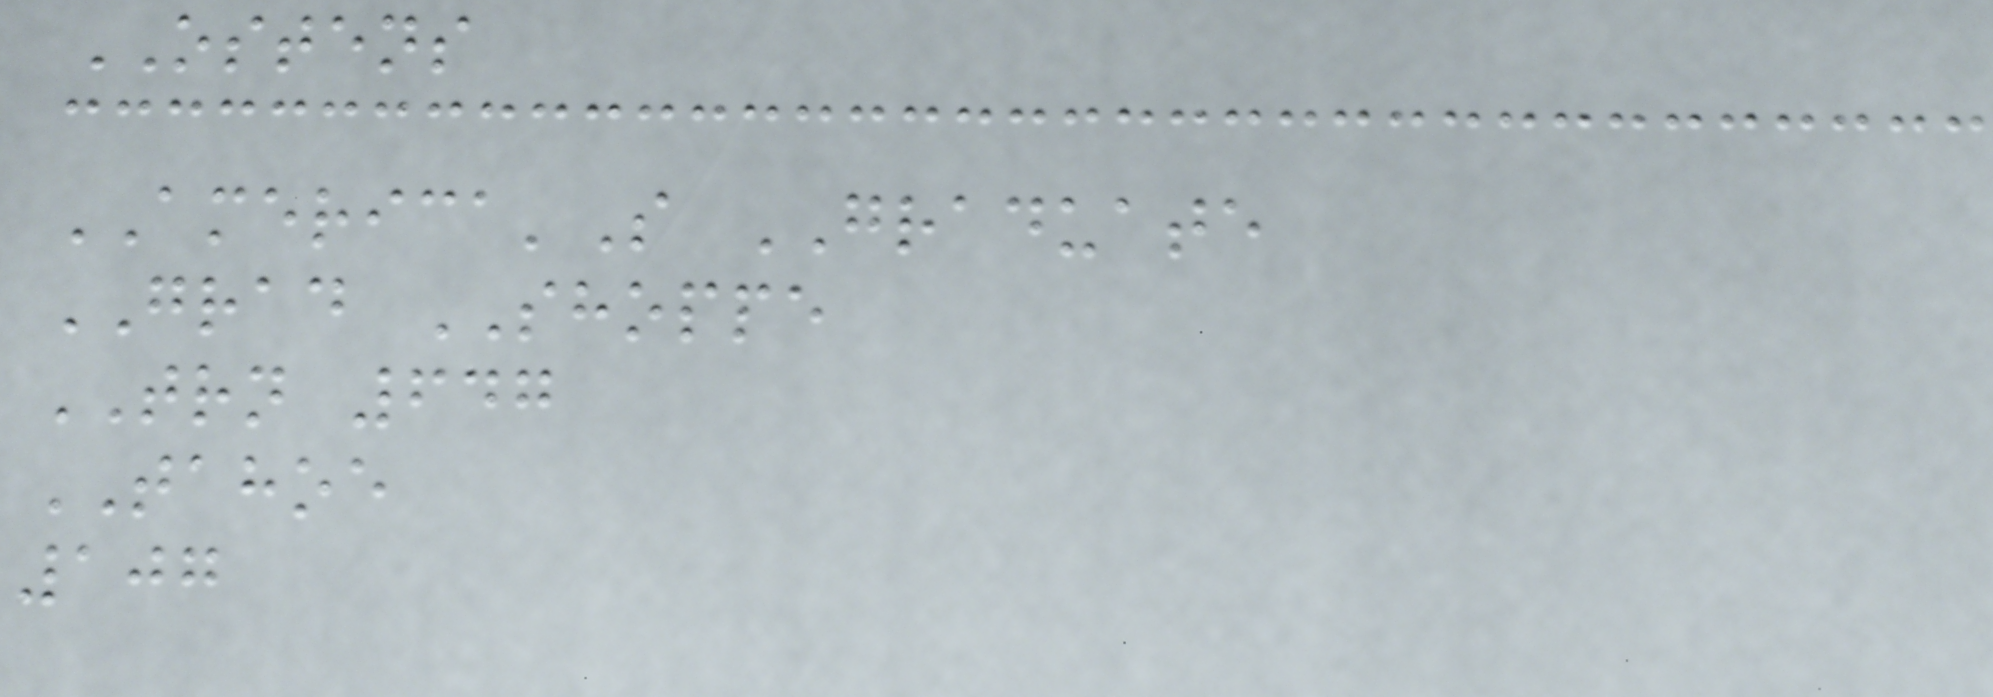OSTENS
AMERICA'S GRADUATE
GRAD SHOPPE
TRN 647
TAHOE
107
